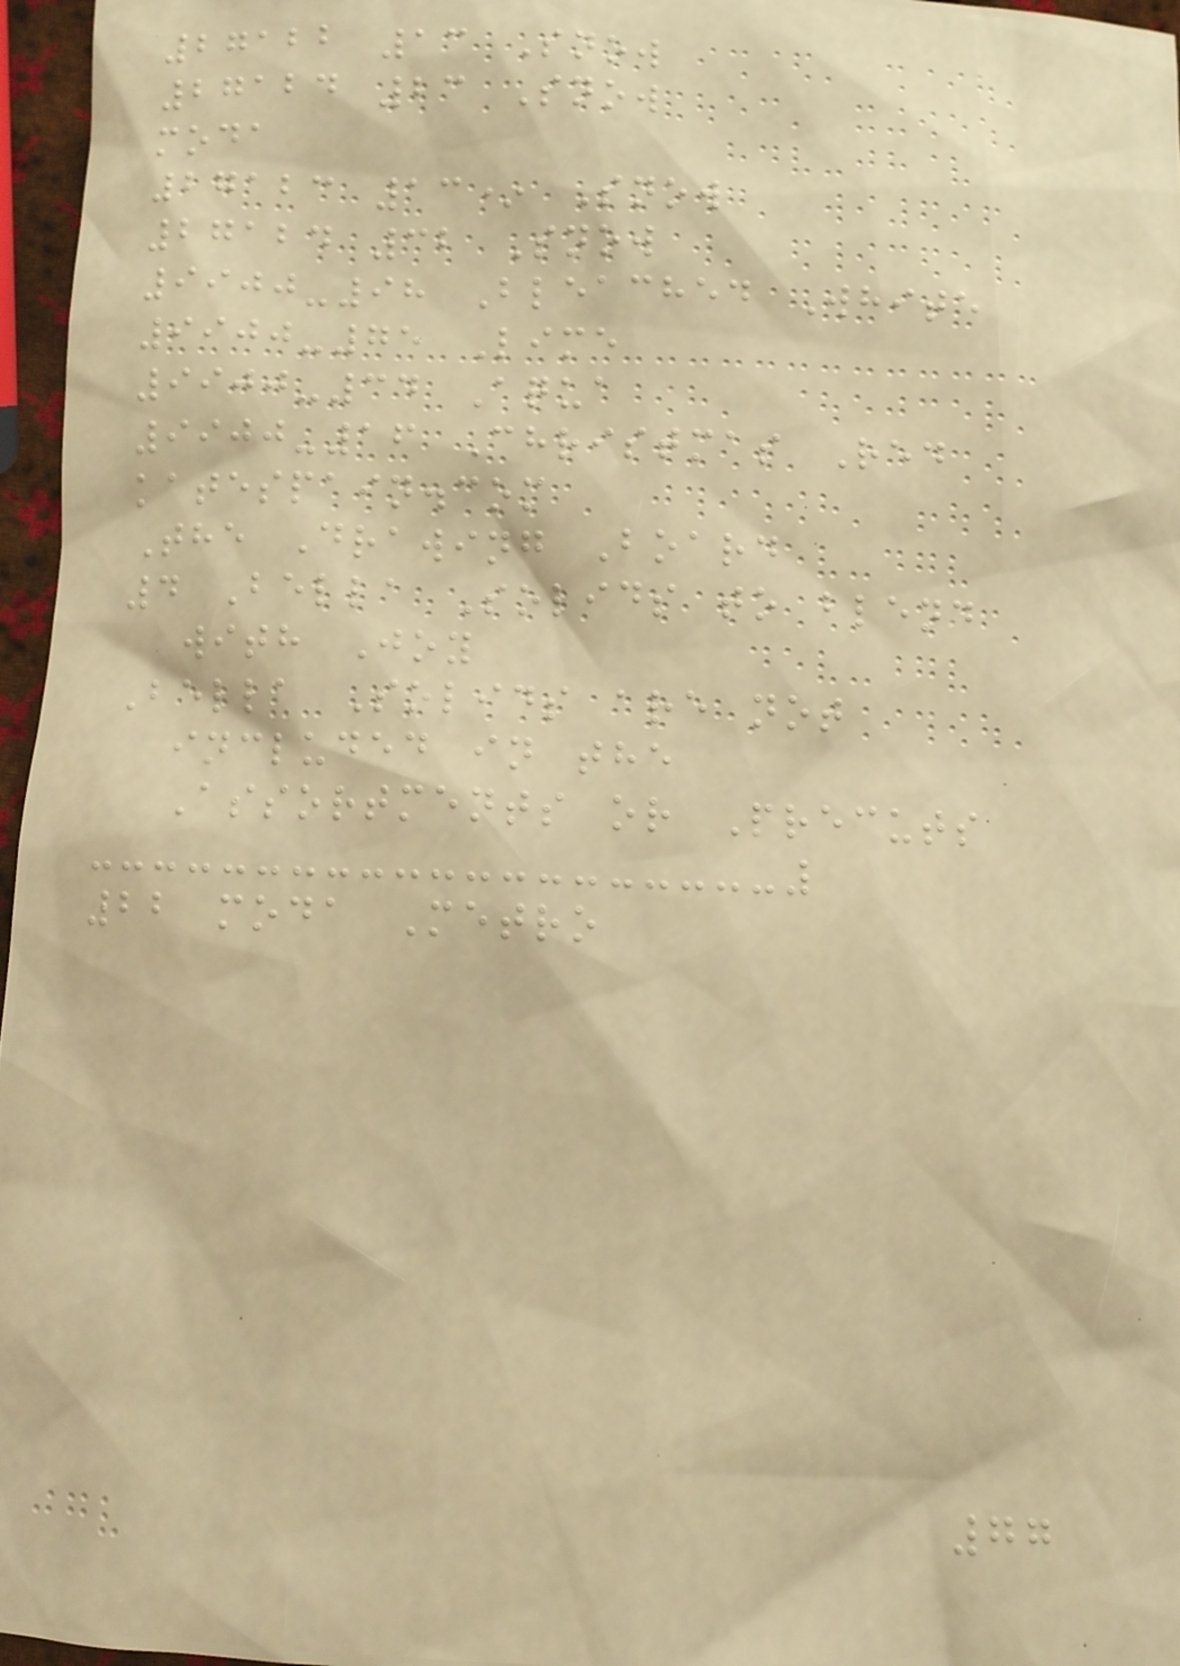27122 13 Snow
27124 23 Snow
moda
27123 13* Snow
27124 32 Snow
9900-98 Bleached White
9900-75 Lime
9900-34 Aqua
9900-16 Christmas Red
katespain.com
The Drawing Board
4 Bella Solids to blend
with Joy
Bella Solids are not
included in the
Assortments or Precuts
22 moda Metro
77
